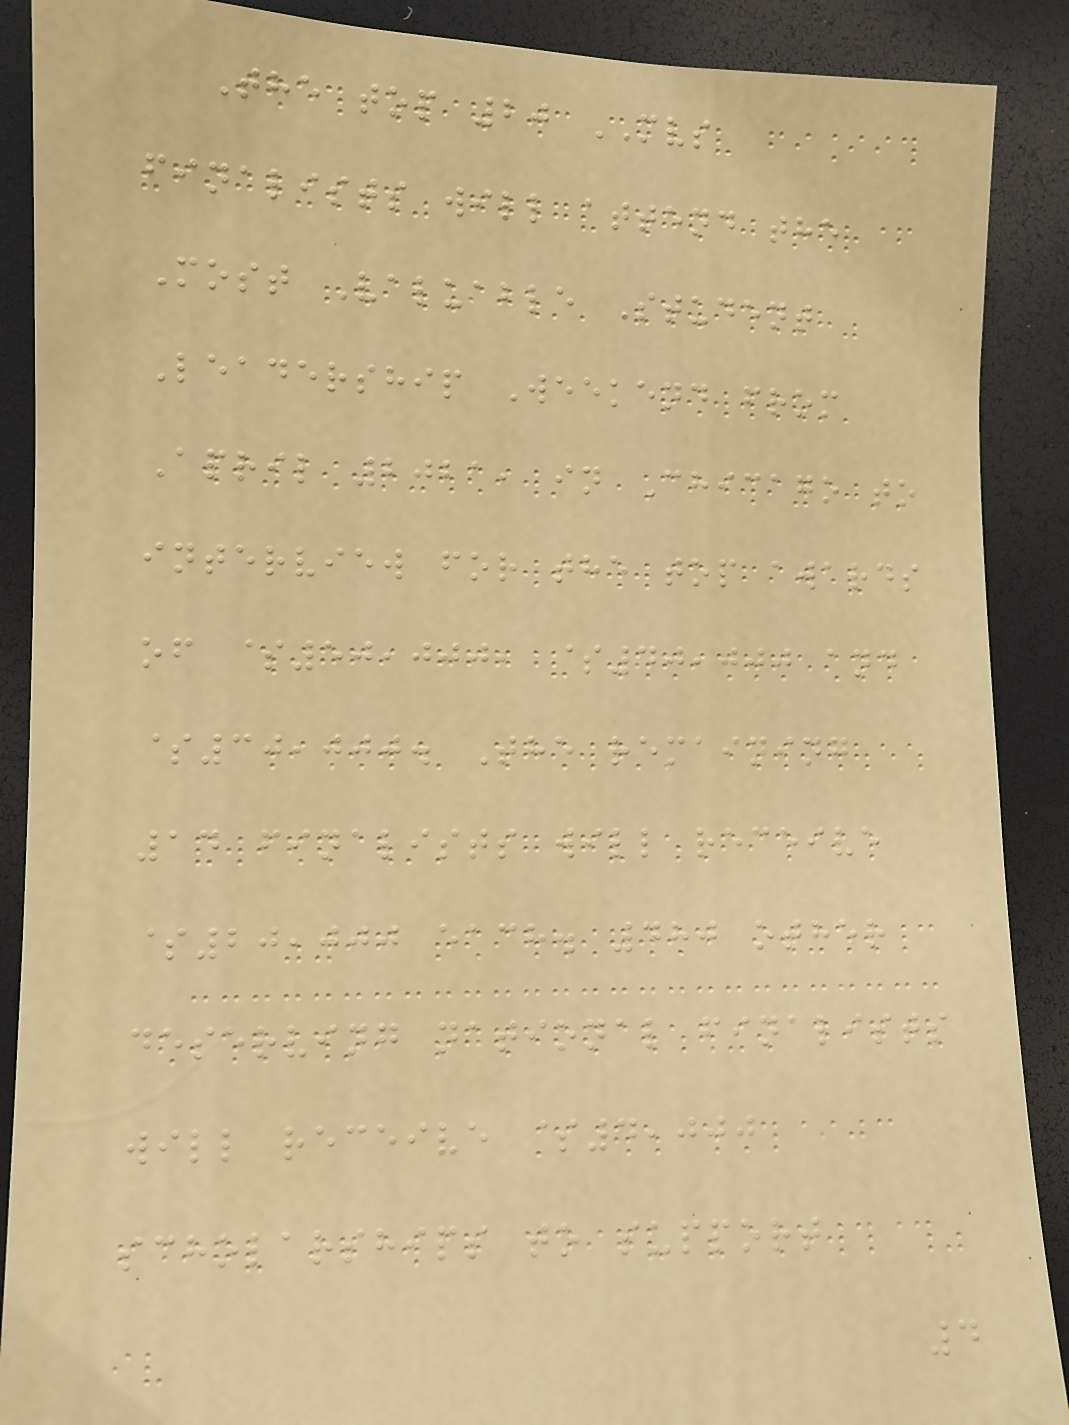The top 20 MVS
finalists will attend the
Most Valuable Student
Leadership Weekend from
April 2021, in Chicago to
interview for the top awards
of $50,000, $40,000 and
$30,000. The remaining
14 finalists will receive
$20,000 each. 480 other
deserving national finalists
will receive $4,000
scholarships to support
4
